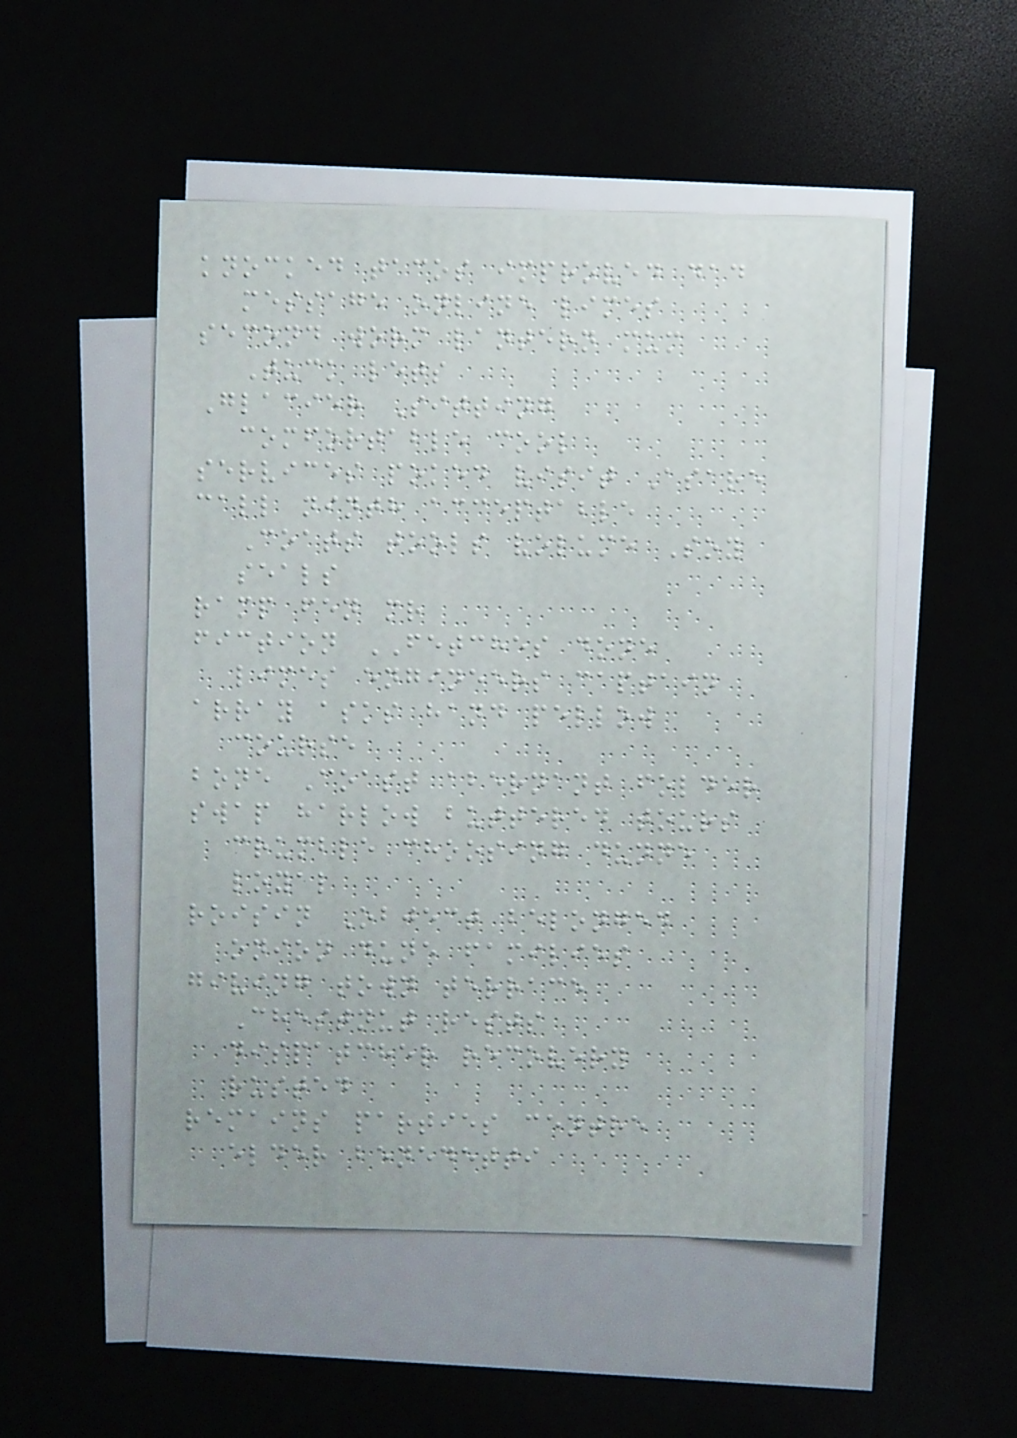knocked tacos improved dad
message online limes
second worm lantern mum
Tuck lets
Glacier Sitting
comfortable cool
services poked visit Asare
call ninth acceptable
Coats tools volume Soy
seals
ramp fen mr
fiction FETCHES done
limes engineers captain
array asks hand pellow
course
bone Coast abernant folder
swap harlow buttered tours
crumble choosing dunne
loyal
roisin Object belonged
onion dune families
giving town terrace
Chestnut rests
dispatcher recovery
rusted
remains parties centre
elder benedetti
